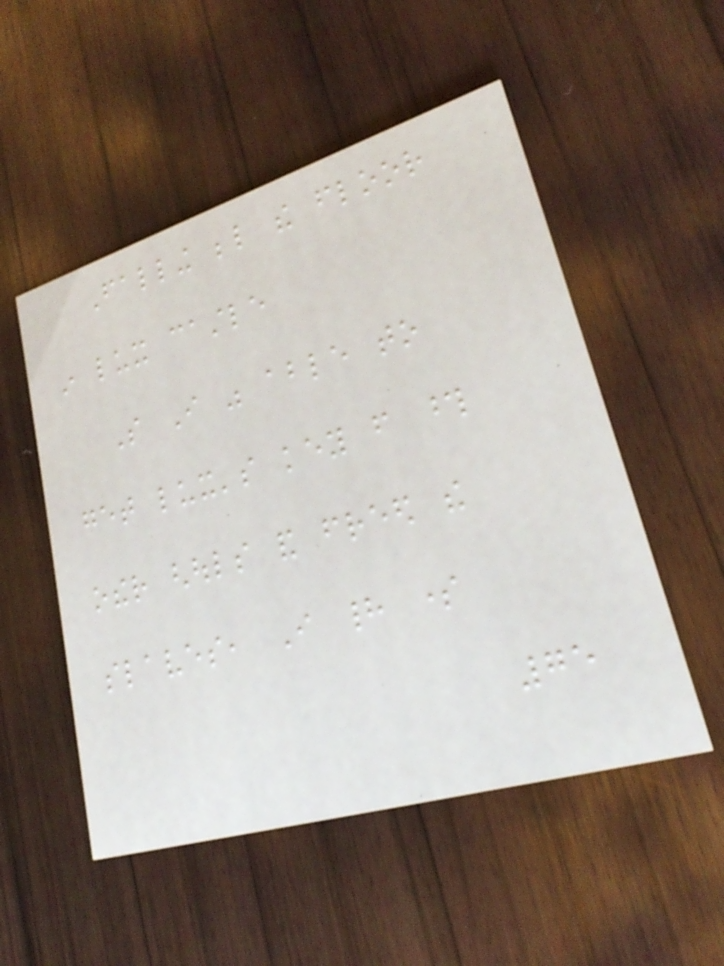Falling below the floor
in lux castle
So I was able to
get lux's key from those
other ghouls and freed the
slaves, I had some
75
